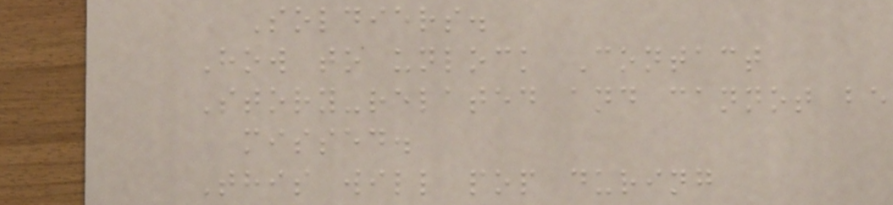Soldiers.
How to unlock Contact
Story-related and cannot be
missed.
This will pop during
